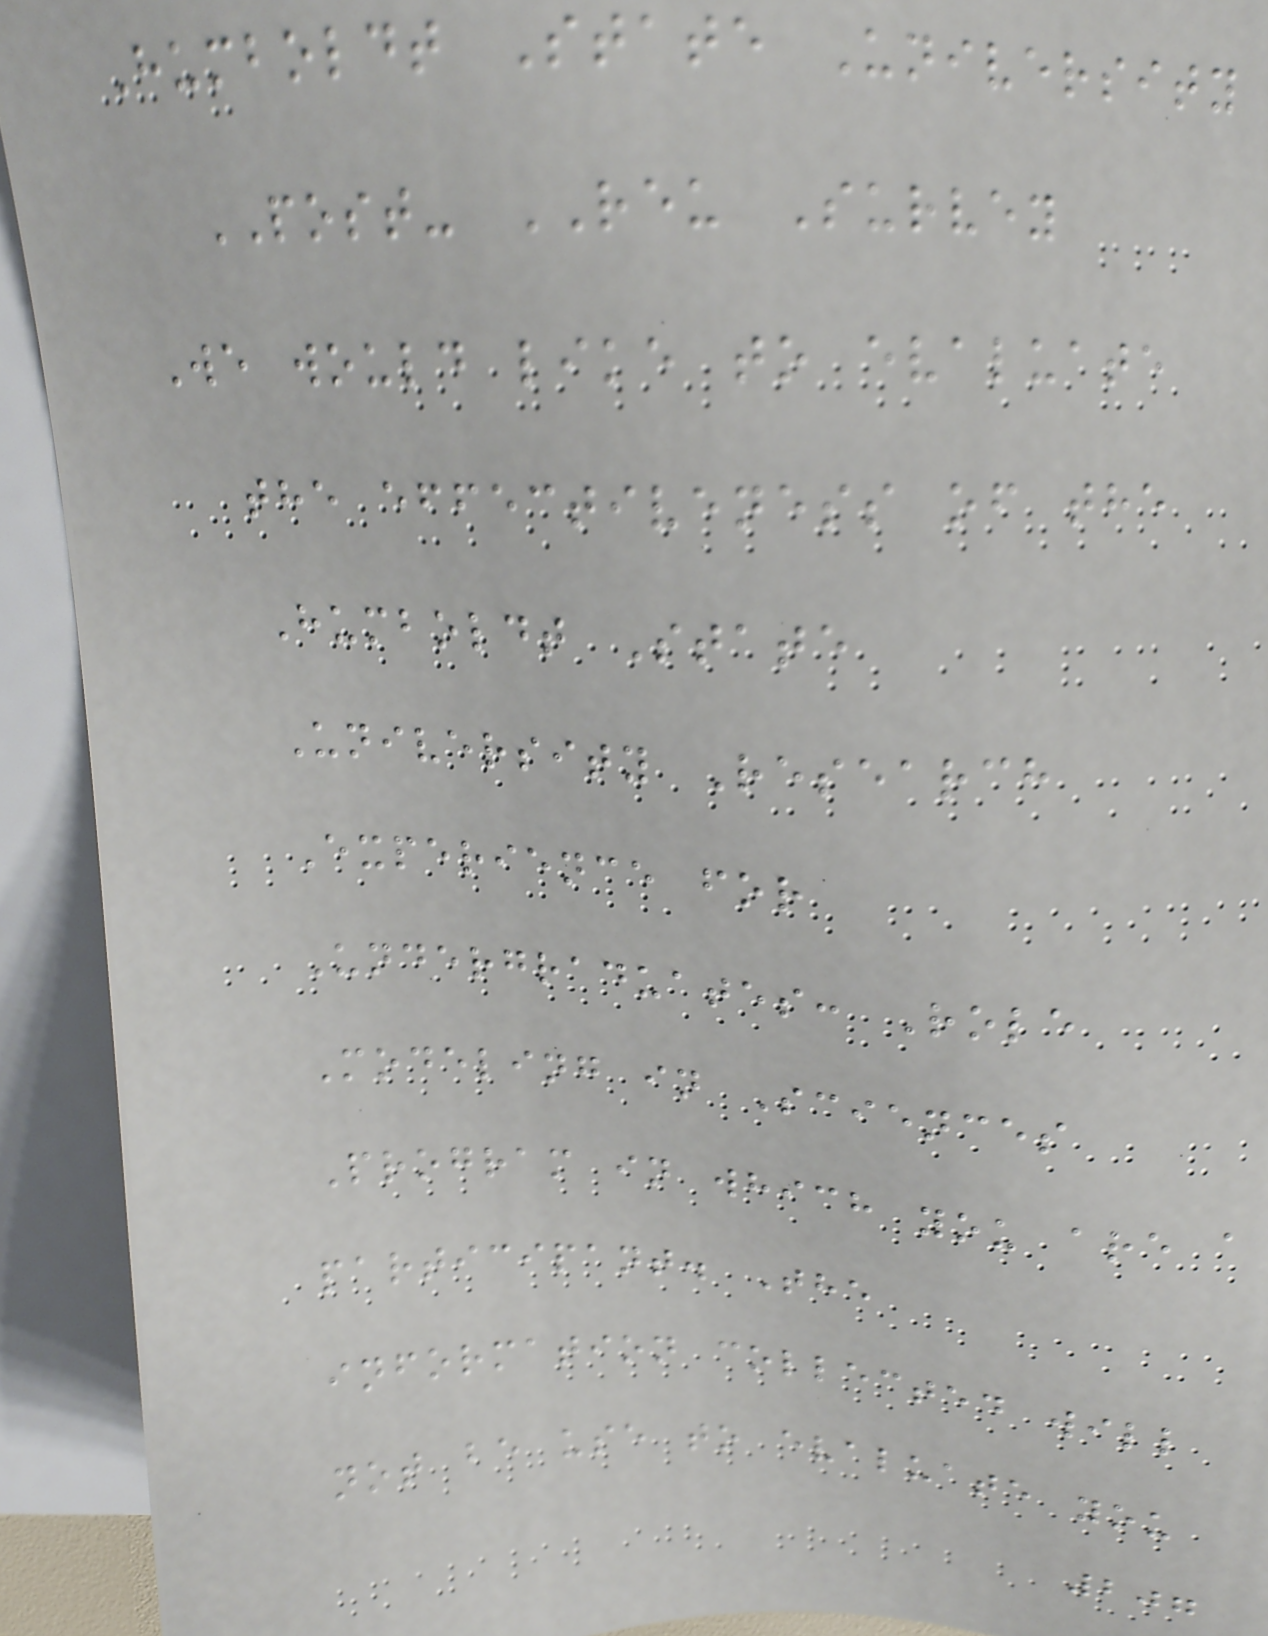Humboldt State University
POST- REU Survey
We would like to evaluate
the effectiveness of the
Humboldt State
University Research
Experience for
Undergraduates: Role
Modeling in Sciences
Program in which you are a
participant. The
information collected will
not be use to evaluate you
207
